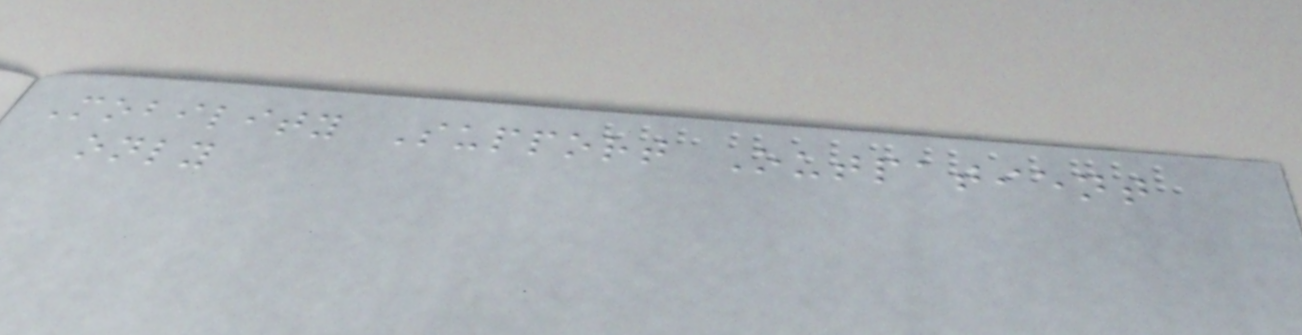Mobility Support Outpatient
only
